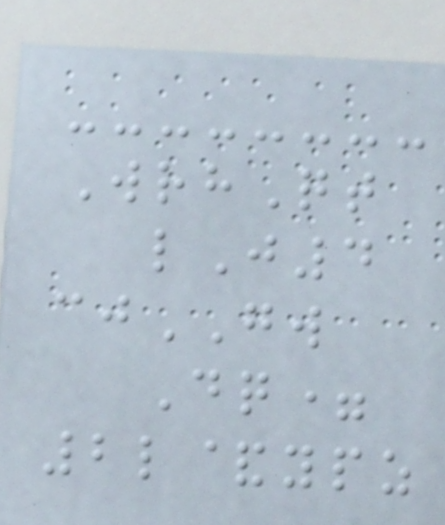WrhQt
lJ4
cjGW
Dq=
2l&ypz
